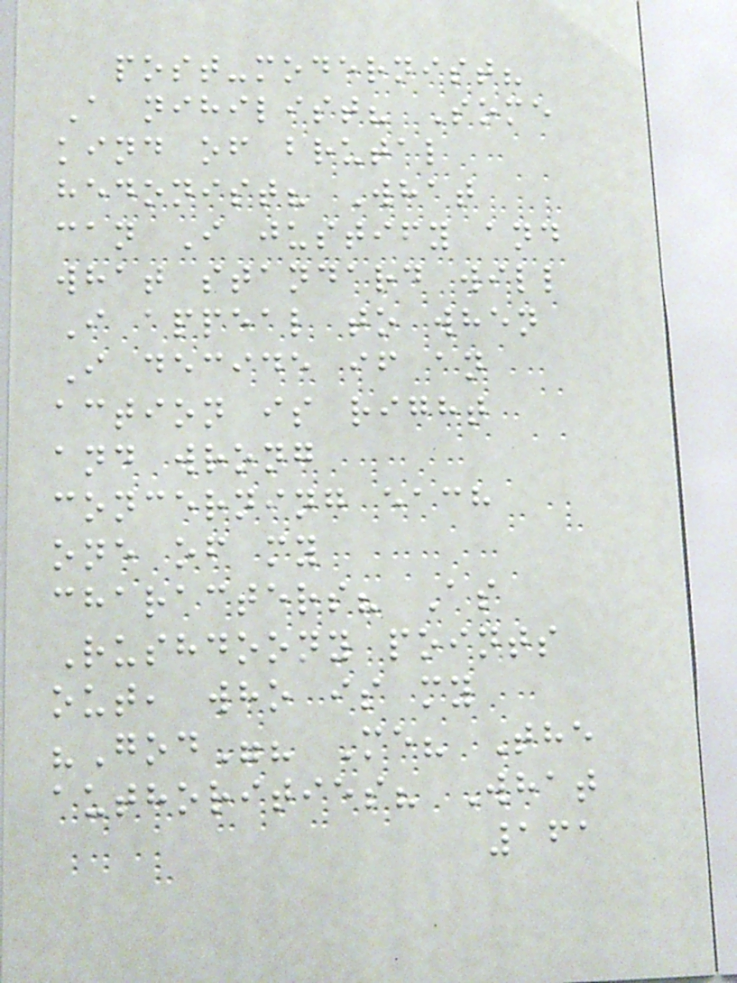post-modernist?
A nihilist? Some
kind of brutal
hedonist? What
can I justify and
what standard will
I appeal to when
I decide if an
action is right
and wrong
concerning each
one of my
characters? As
Rushdoony points
out, who is my
"God"? Me? The
authorities? What
161
